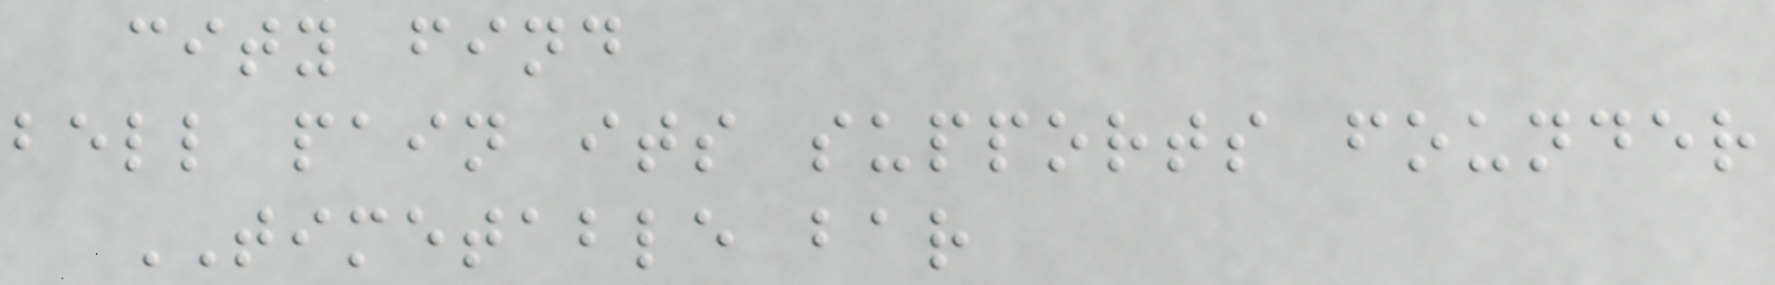city find
bell pain its supports founder
TIMETABLE bar
